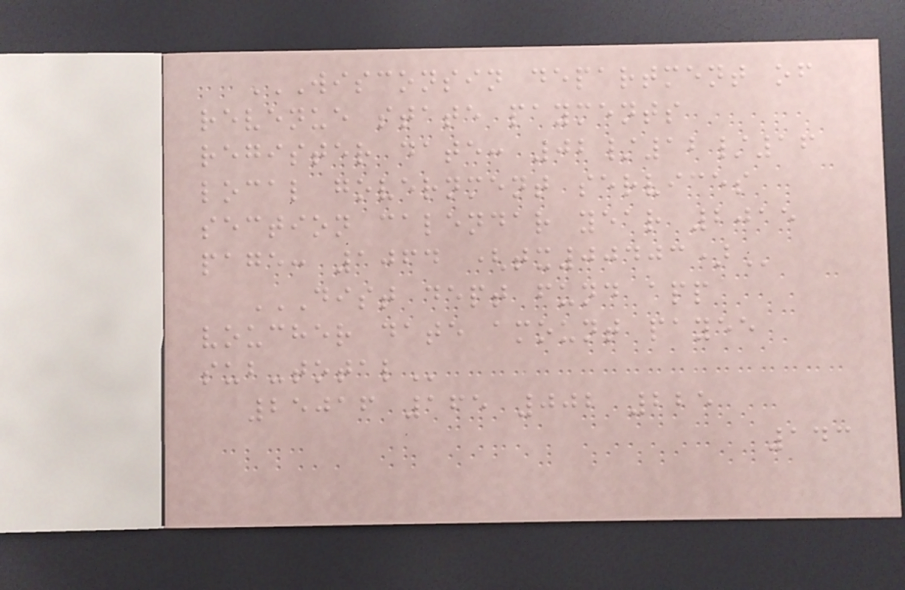WISCONSIN DEPARTMENT OF
REVENUE STATE PAYMENTS
REGISTER DATE: 02/12/16
LOCAL GOVERNMENT SERVICES
SECTION CALENDAR YEAR 2015
PAGE: 1064 (TX00403)
DIST DEPT FUND APP
VOUCHER DATE AMOUNT PAYEE
SUB-TOTAL
25016 165 002 225
143
